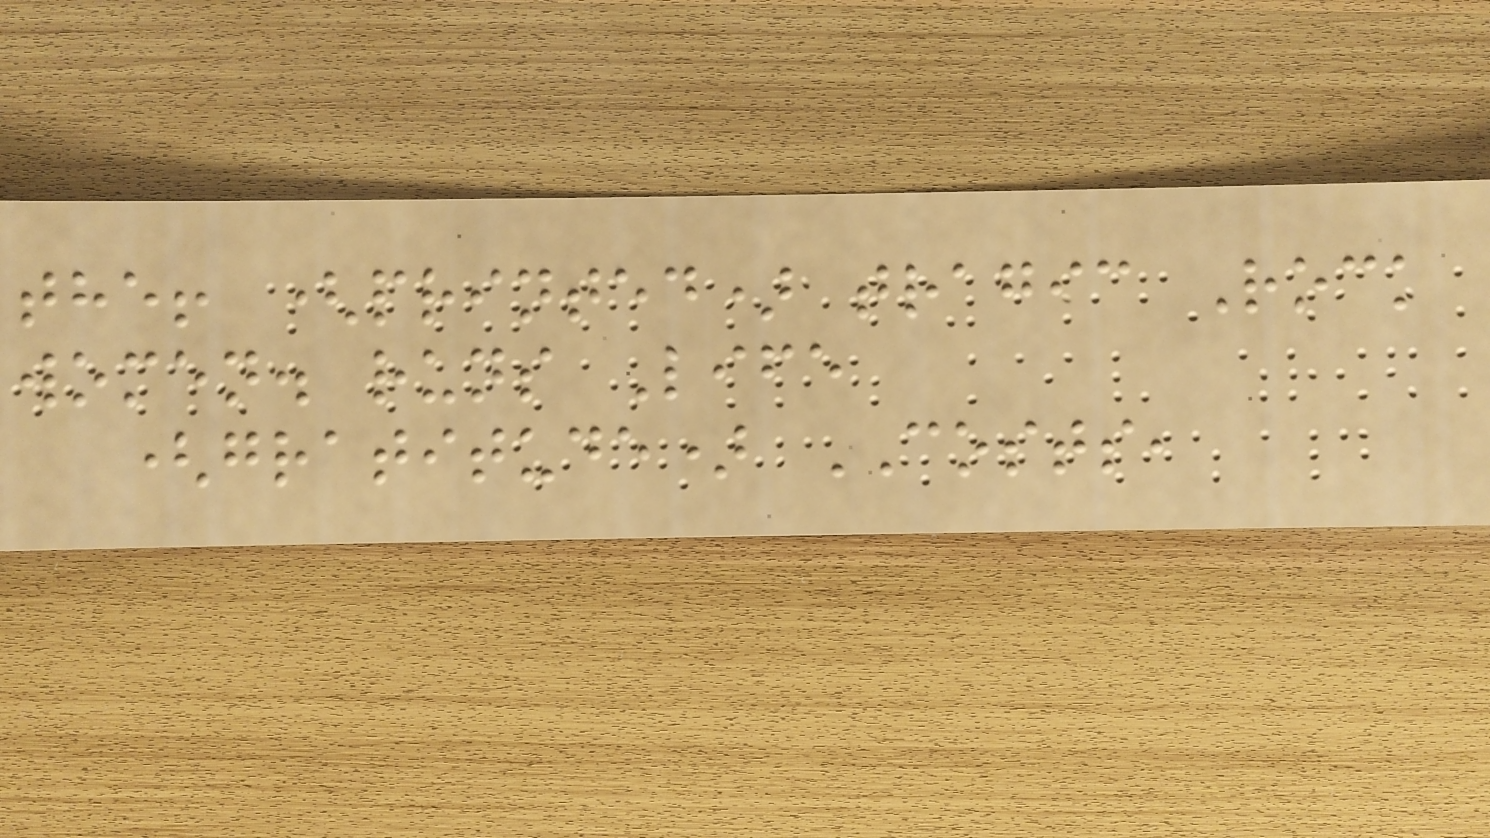the! (printed) tragic Rock
women. runs Life
(gratitude) COSTS,
